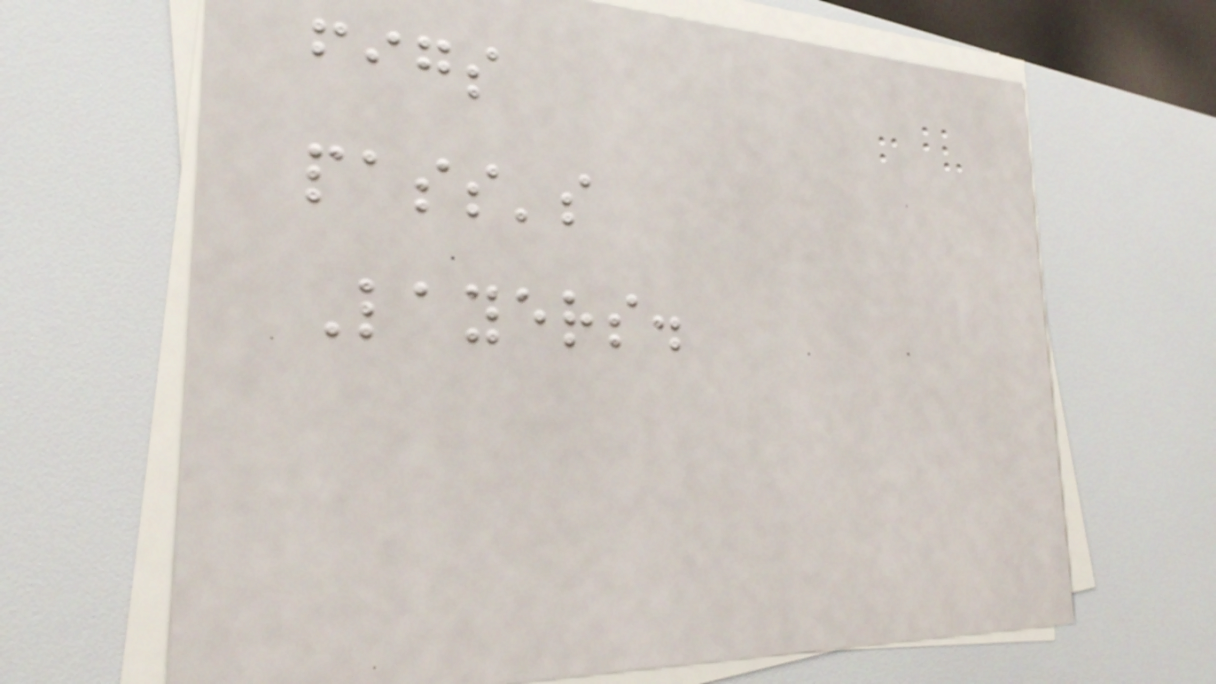figs
pass's
Layers.
